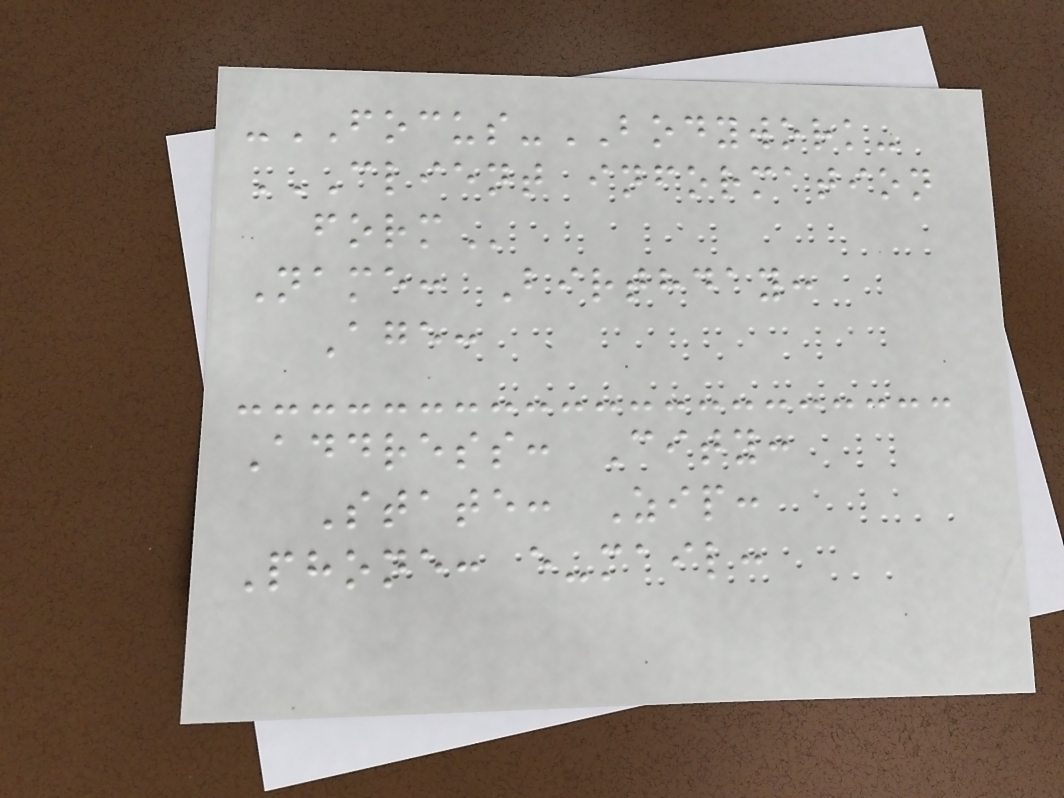-FOCUS-BODYWORK-
CLIENT INFORMATION
FORM
Name: Birthday:
Age:
Address: City:
State: Zip:
Phone: e-mail:
